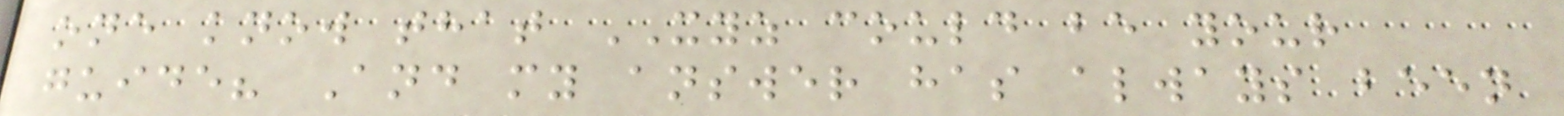one know that XYZ could be your
guide? And my answer has always been
